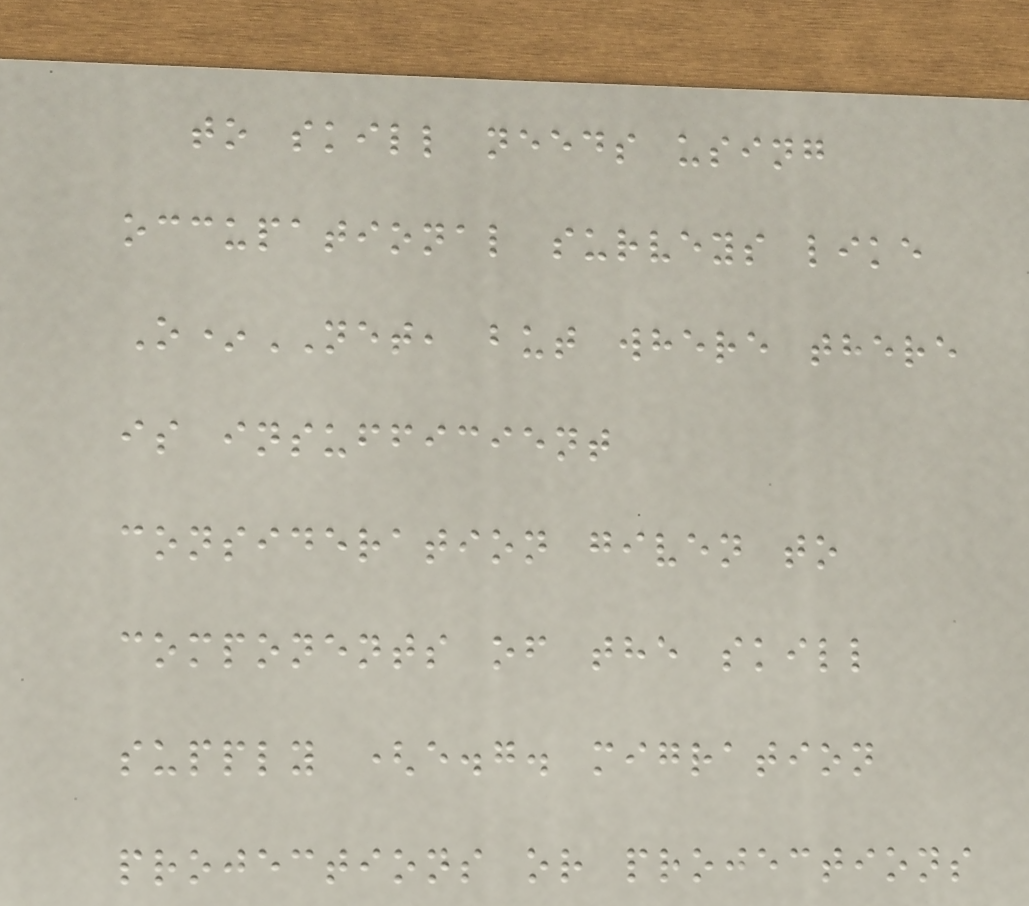to skill needs using
occupational surveys like
O*NET, but where there
is insufficient
consideration given to
components of the skill
supply (e.g. migration
projections or projections
